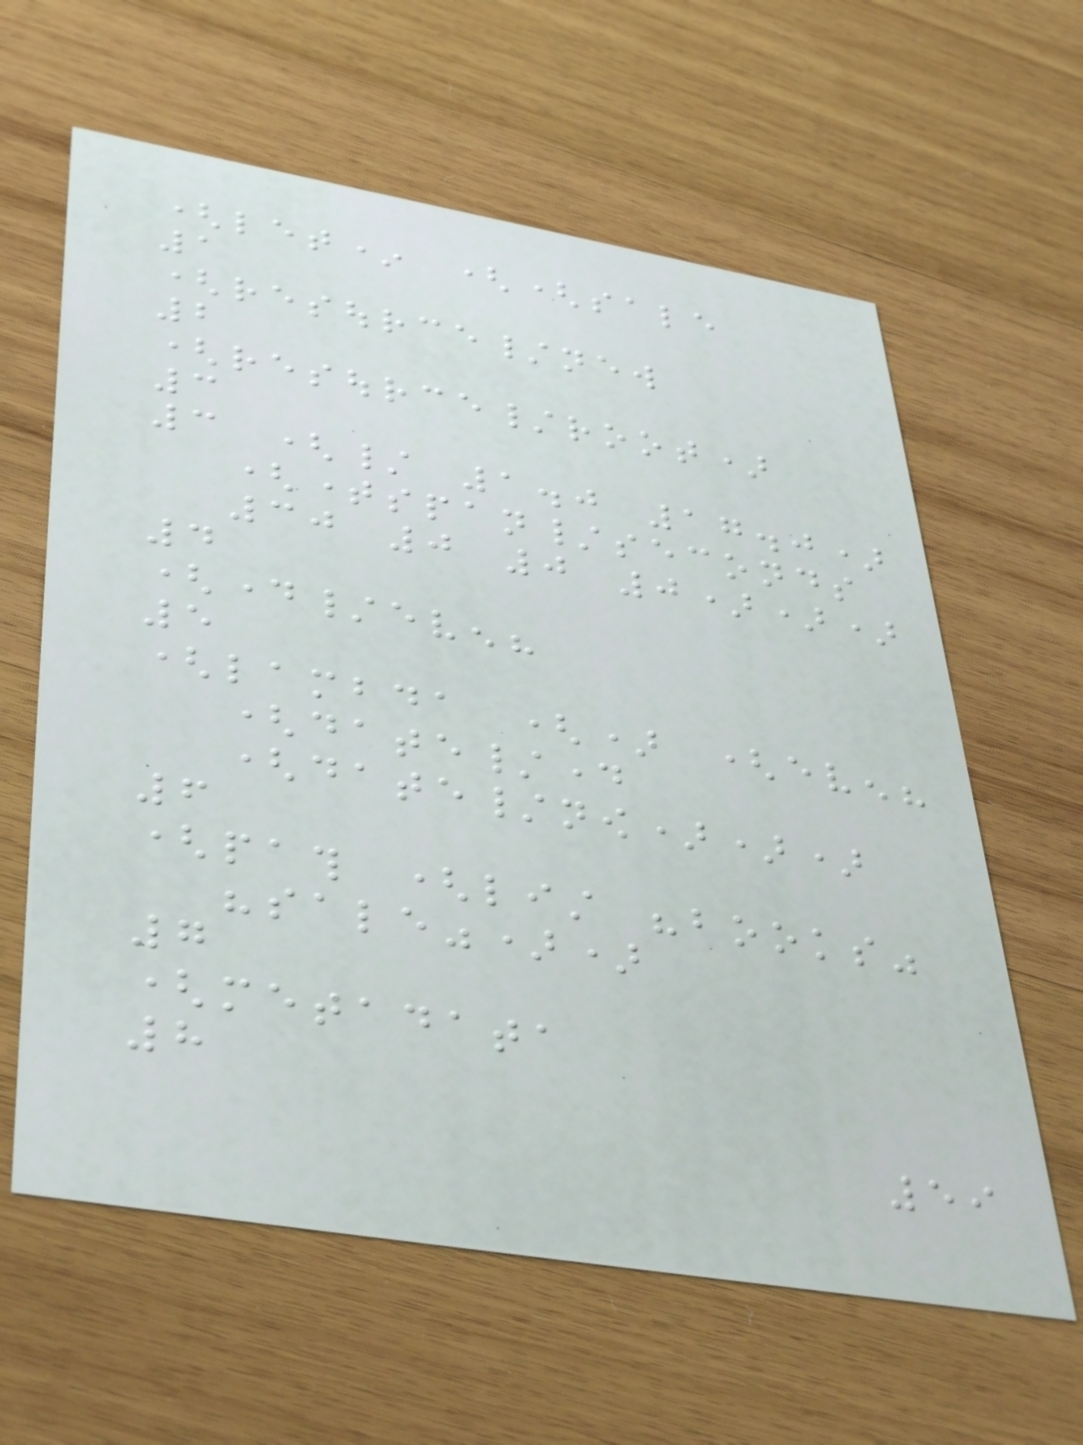(let* ((sale
1
(resource/new
2
(resource/root)
3
3 (/ 1.0 17.0)
(timespan/seconds
30 0 0 0)))
4
(day/even?
5
(lambda () (even?
(date/day
(date/now)))
6
(path (list "books"
"sale"))
7
(metadata
8
59
